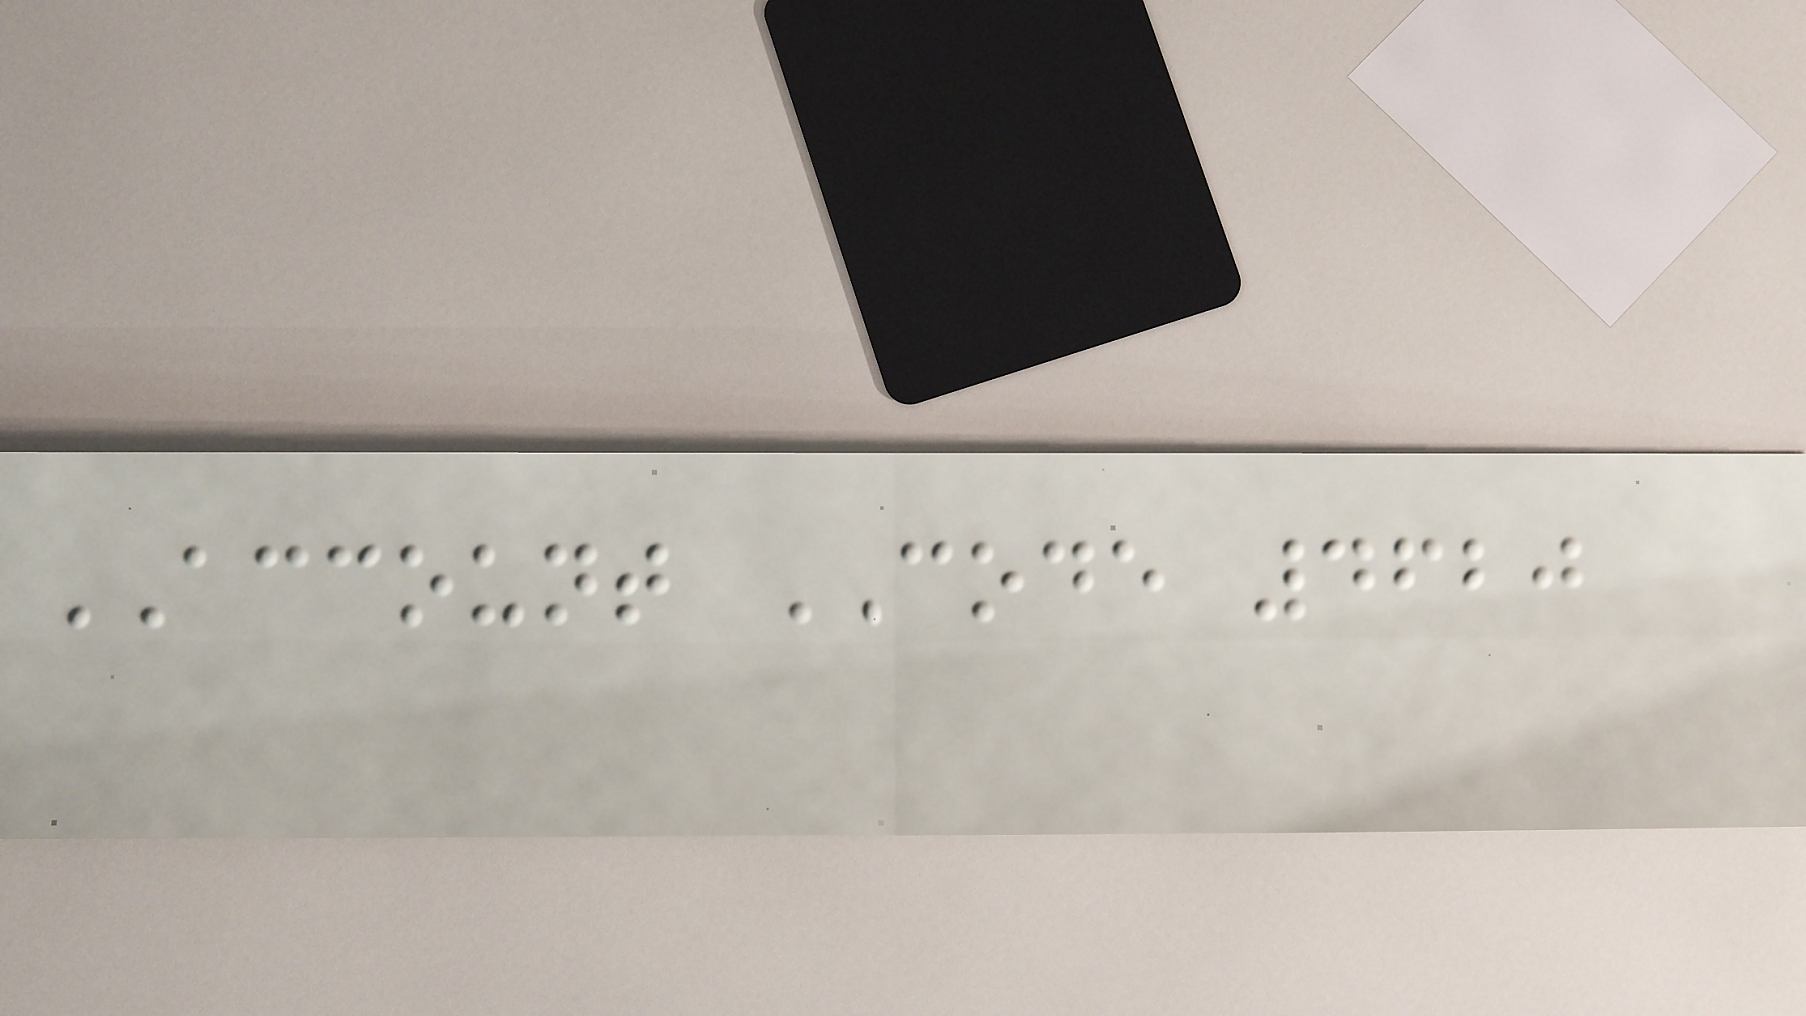ACCOUNT CODE 4620
